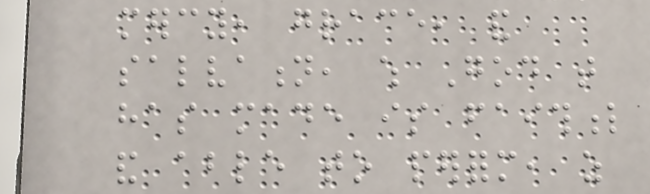mercy, grace, and
salvation, which God that
has made is faithful
and able to perform, as
